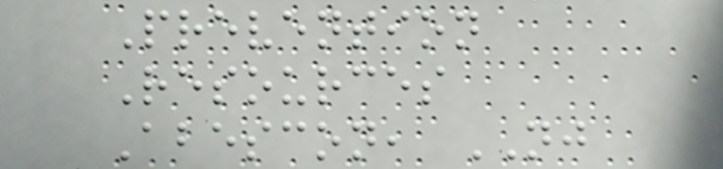Prevention
Resources
Abescon, NJ
